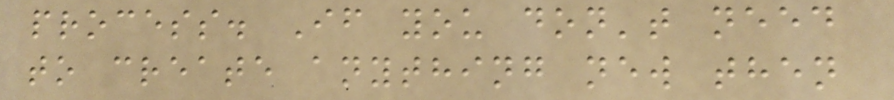process. If you don't need
to create anything new then
